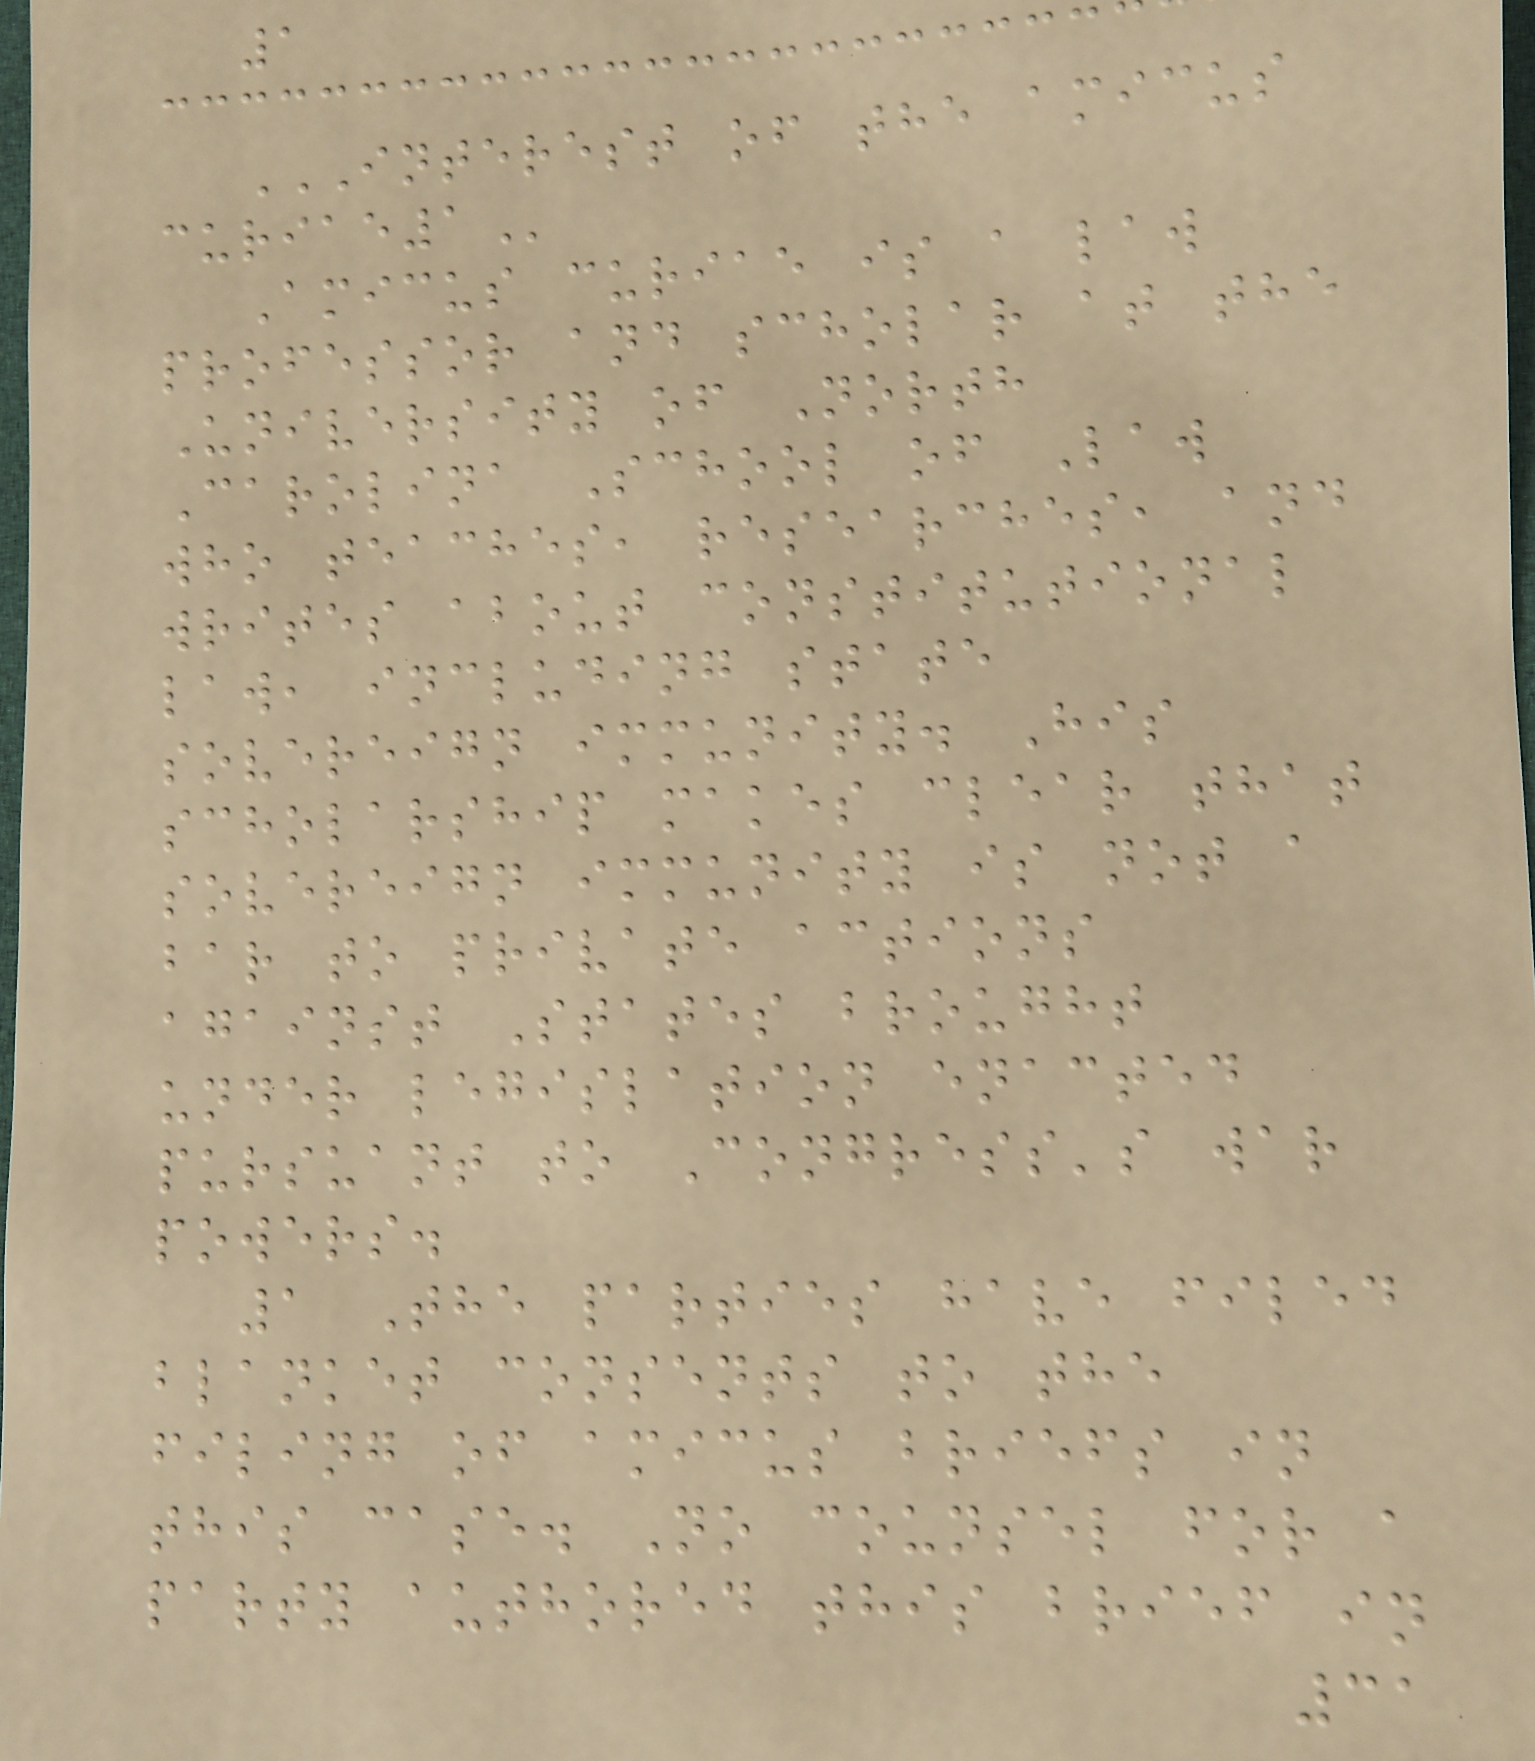1
INTEREST OF THE AMICUS
CURIAE1
Amicus curiae is a law
professor and scholar at the
University of North
Carolina School of Law
who teaches, researches, and
writes about constitutional
law, including state
sovereign immunity. His
scholarship makes clear that
sovereign immunity is not a
bar to private actions
against States brought
under legislation enacted
pursuant to Congress's war
powers.
1 The parties have filed
blanket consents to the
filing of amicus briefs in
this case. No counsel for a
party authored this brief in
31
